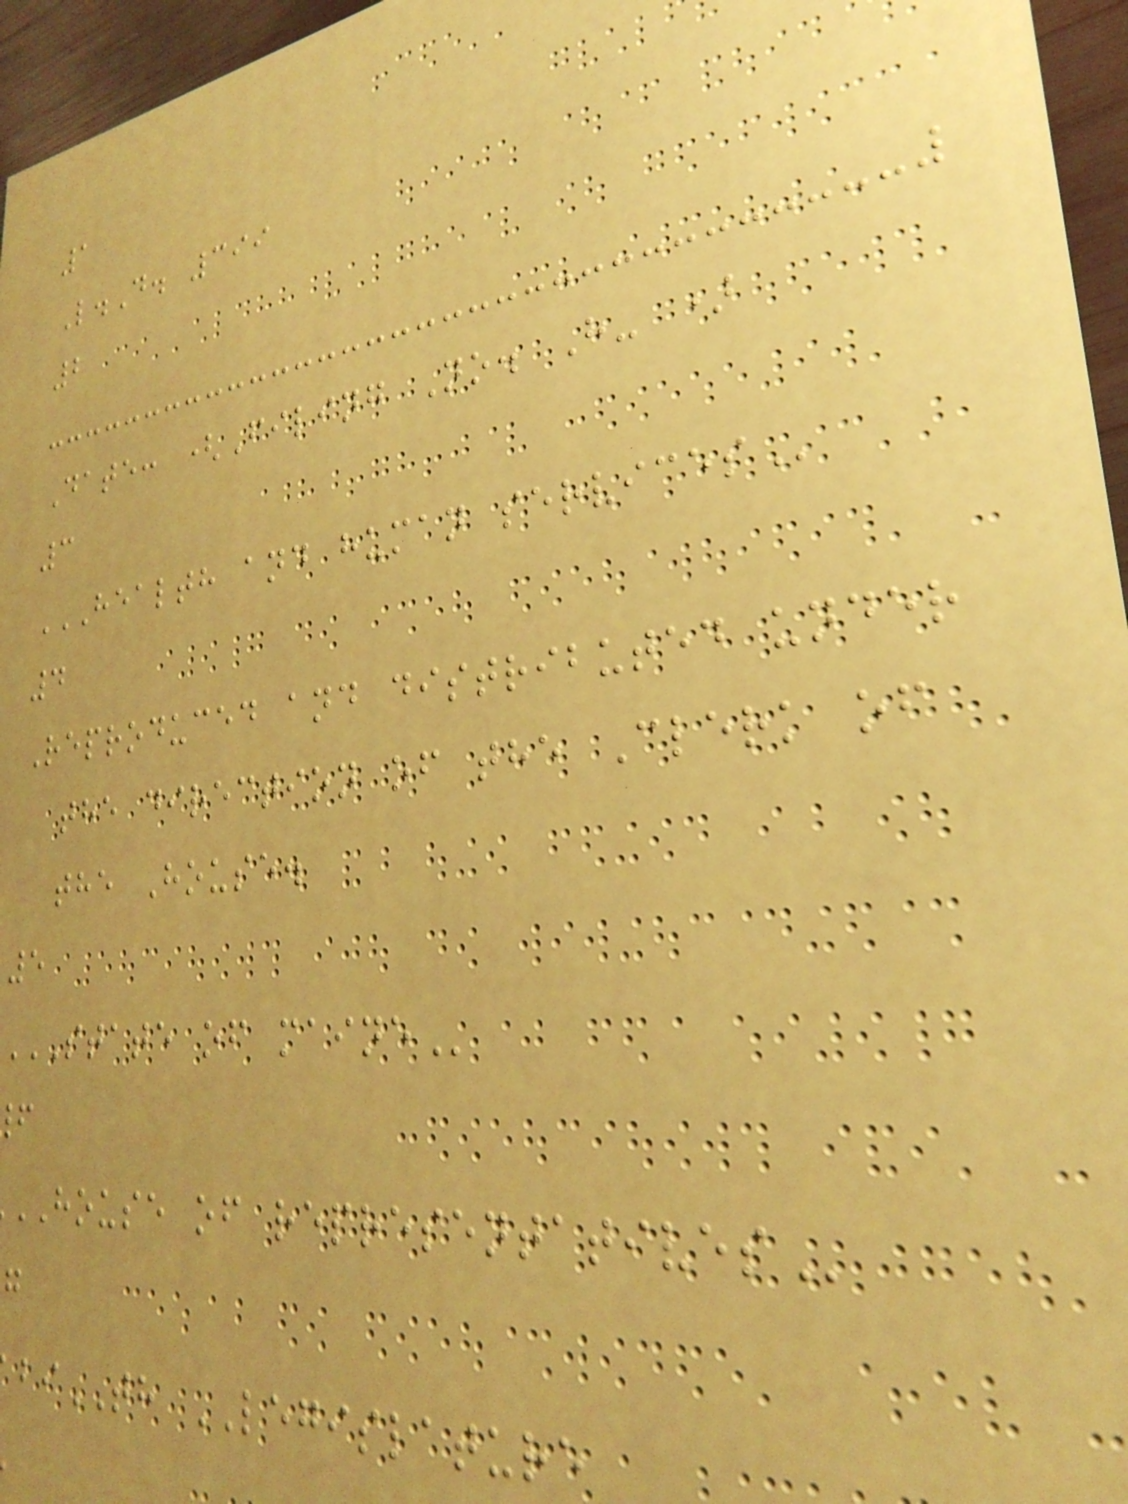1
L.D. 399
2
Date: (Filing No. H- )
3
HEALTH AND HUMAN SERVICES
4
Reproduced and distributed under
the direction of the Clerk of
the House.
5
STATE OF MAINE
HOUSE of
TH LEGISLATURE
